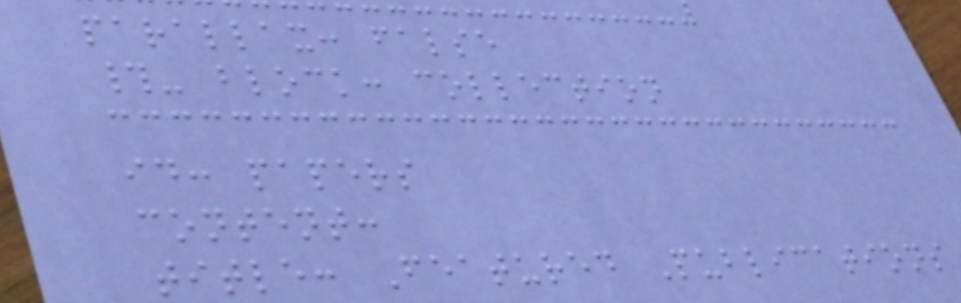parallax: false
#- block: collection
id: papers
content:
title: Featured Publications
